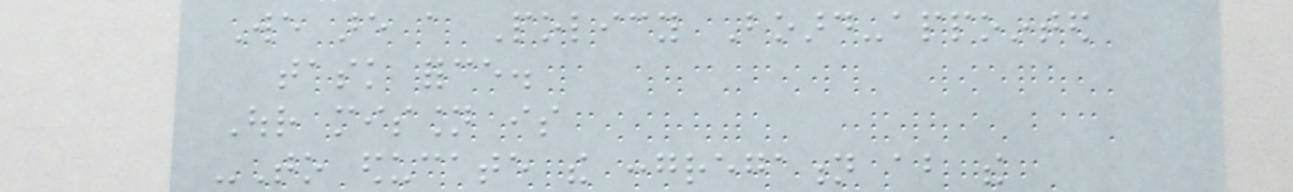We are a Policy Board-appointed
task force.
Our mission is
-To educate the congregation about the
